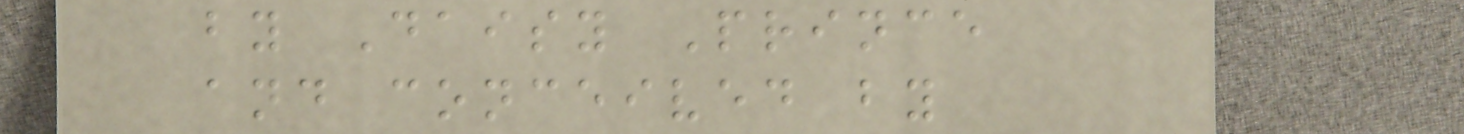by Daisy Prince
and conceived by
